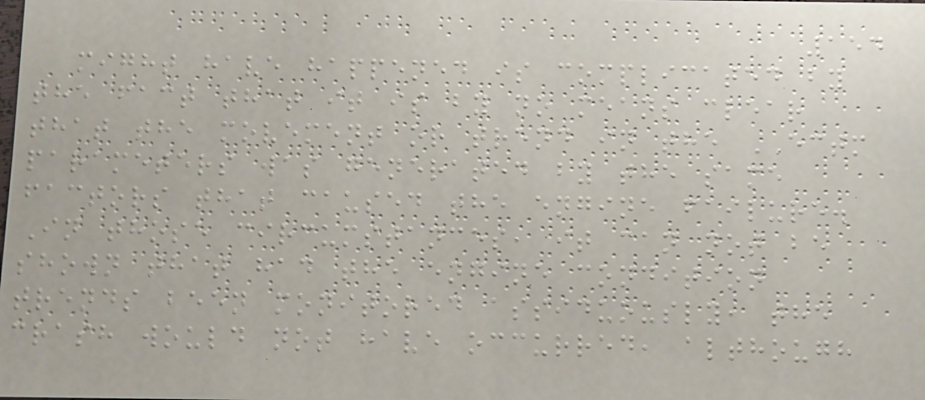154
might have happened is complicated by
the fact that it is by no means clear
that the movement or trend in the ECTM
parameters was generated by the same
factors that caused the engine failure.
In those circumstances, it can not be
shown that had the engine condition
trends been monitored assiduously, the
crash would not have occurred, although
